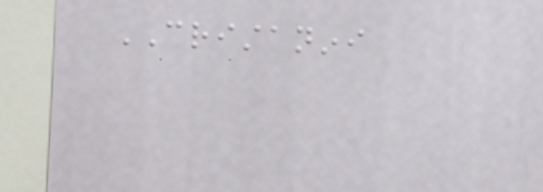CRISTANINI
